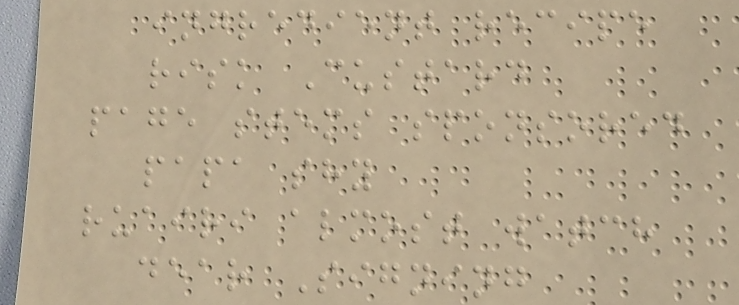ingredient recipe
risk Custard
page stems sponsored
papa shy
ruairi almost watch
dear Signing
